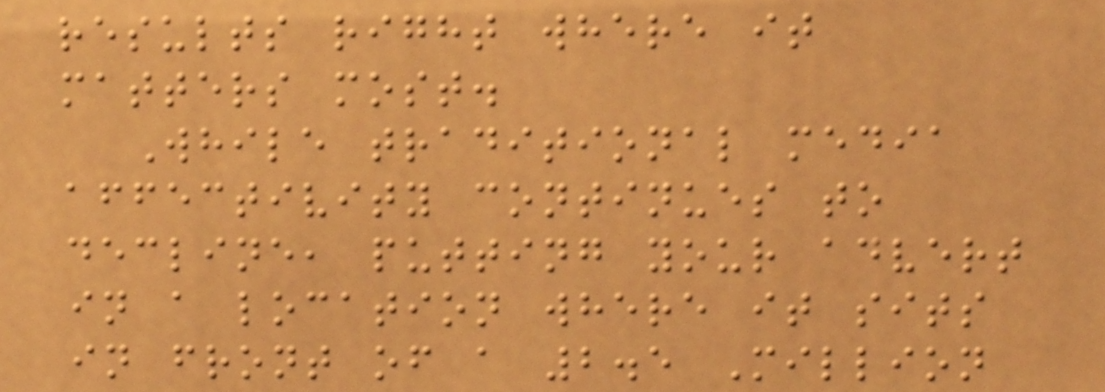results right where it
matters most.
While traditional media
affectivity continues to
decline, putting your advert
in a location where it sits
in front of a 2.5 Million
